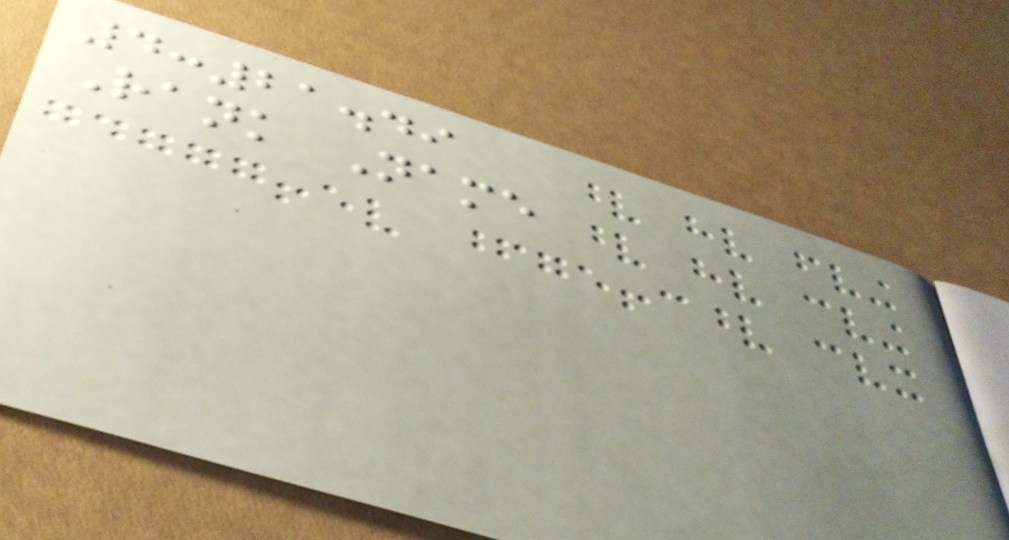4:21.49
Rank Name
